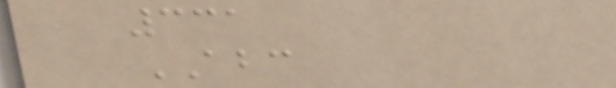331
ABC
